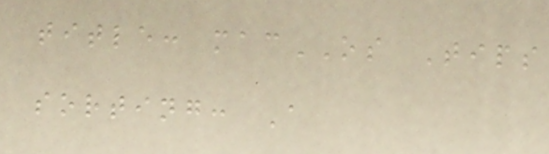title: macOS Tips
sorting: A
